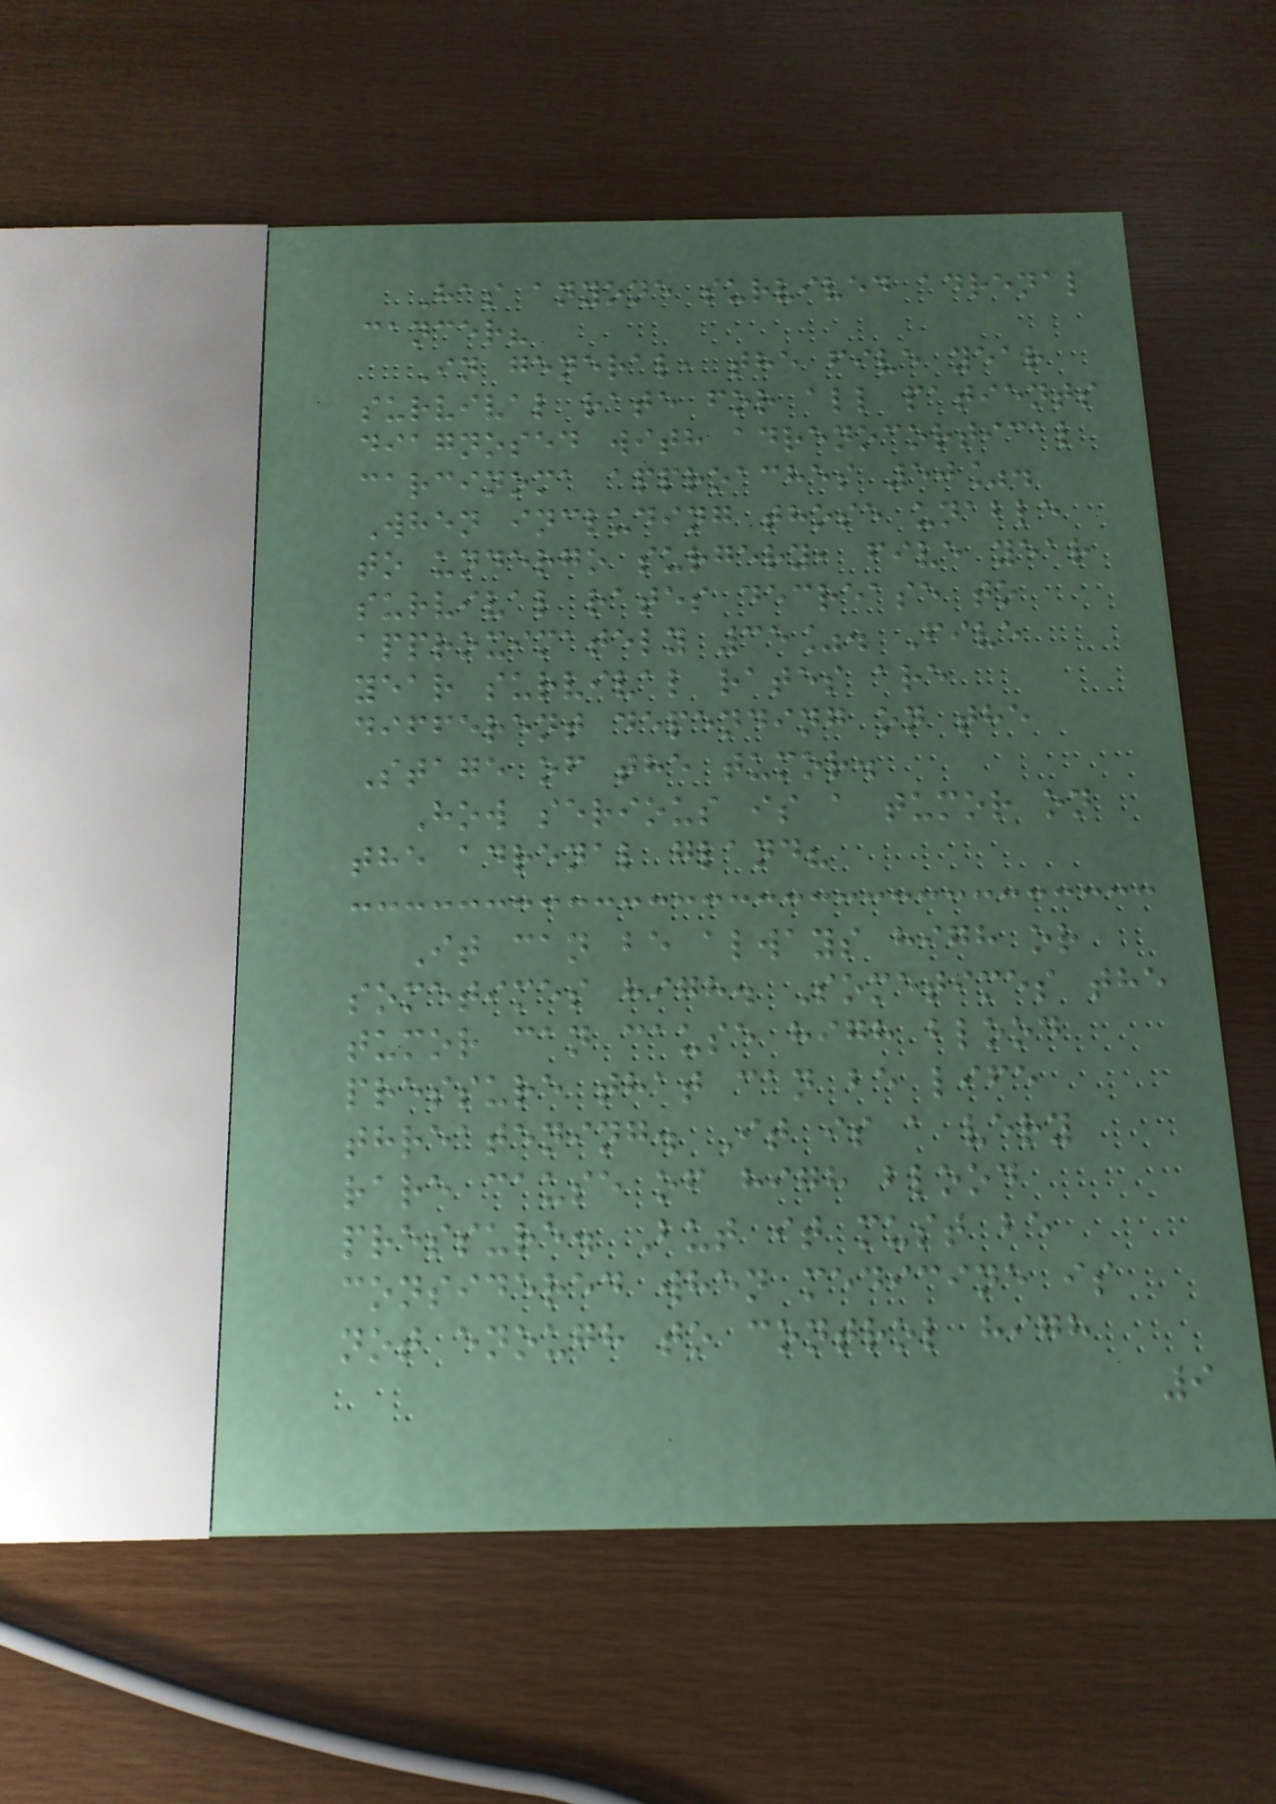Has anyone survived adrenal
cancer?
In general, the five year
survival rate for all patients
diagnosed with adrenocortical
carcinoma approaches 50%.
When including those unable
to undergo surgery, five year
survival rates decrease to
approximately 35%. Five
year survival rates are
different depending on the
Stage of the tumor.
How serious is a tumor on
the adrenal gland?
It can be always high or
sometimes high. Sometimes the
tumor can cause high blood
pressure that can be life
threatening. It is a very
rare cause of high blood
pressure. But it must be
considered when medicine is
not enough to control high
9
